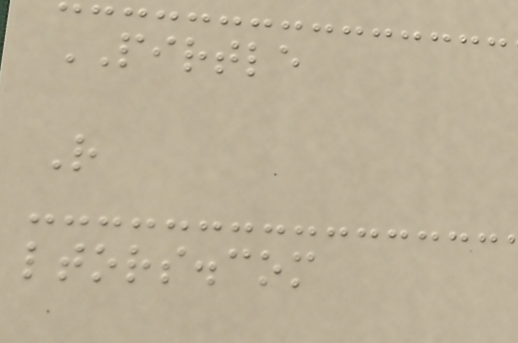PIRTLE
R
ltors.com
